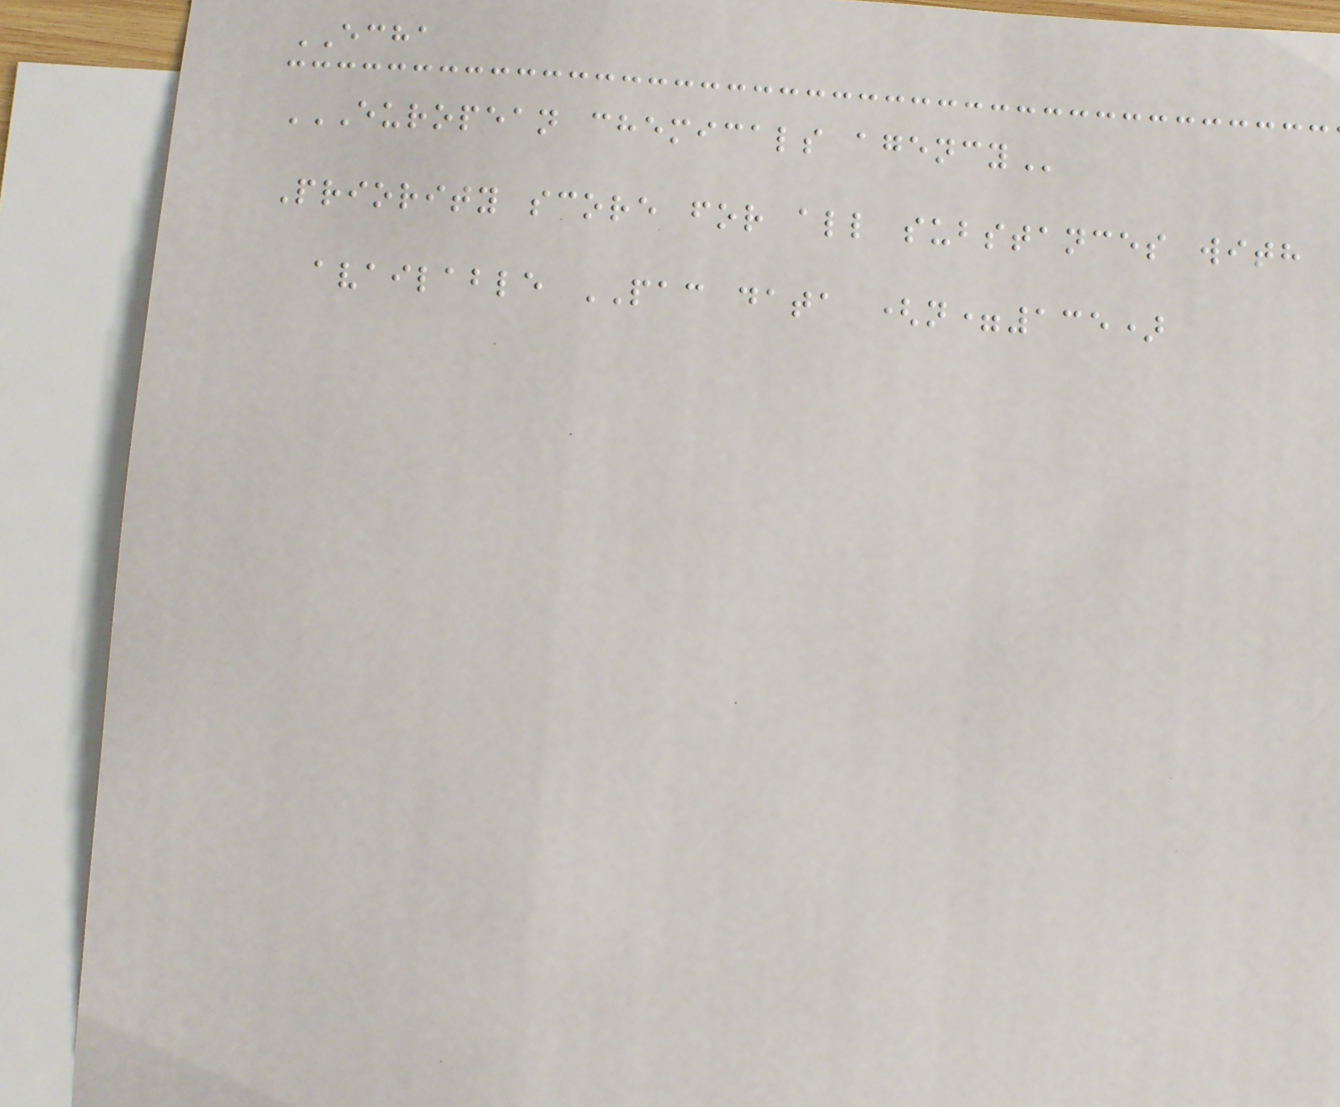ECHA
EUROPEAN CHEMICALS AGENCY
Priority score for all substances with
available PAC data (n=135)
